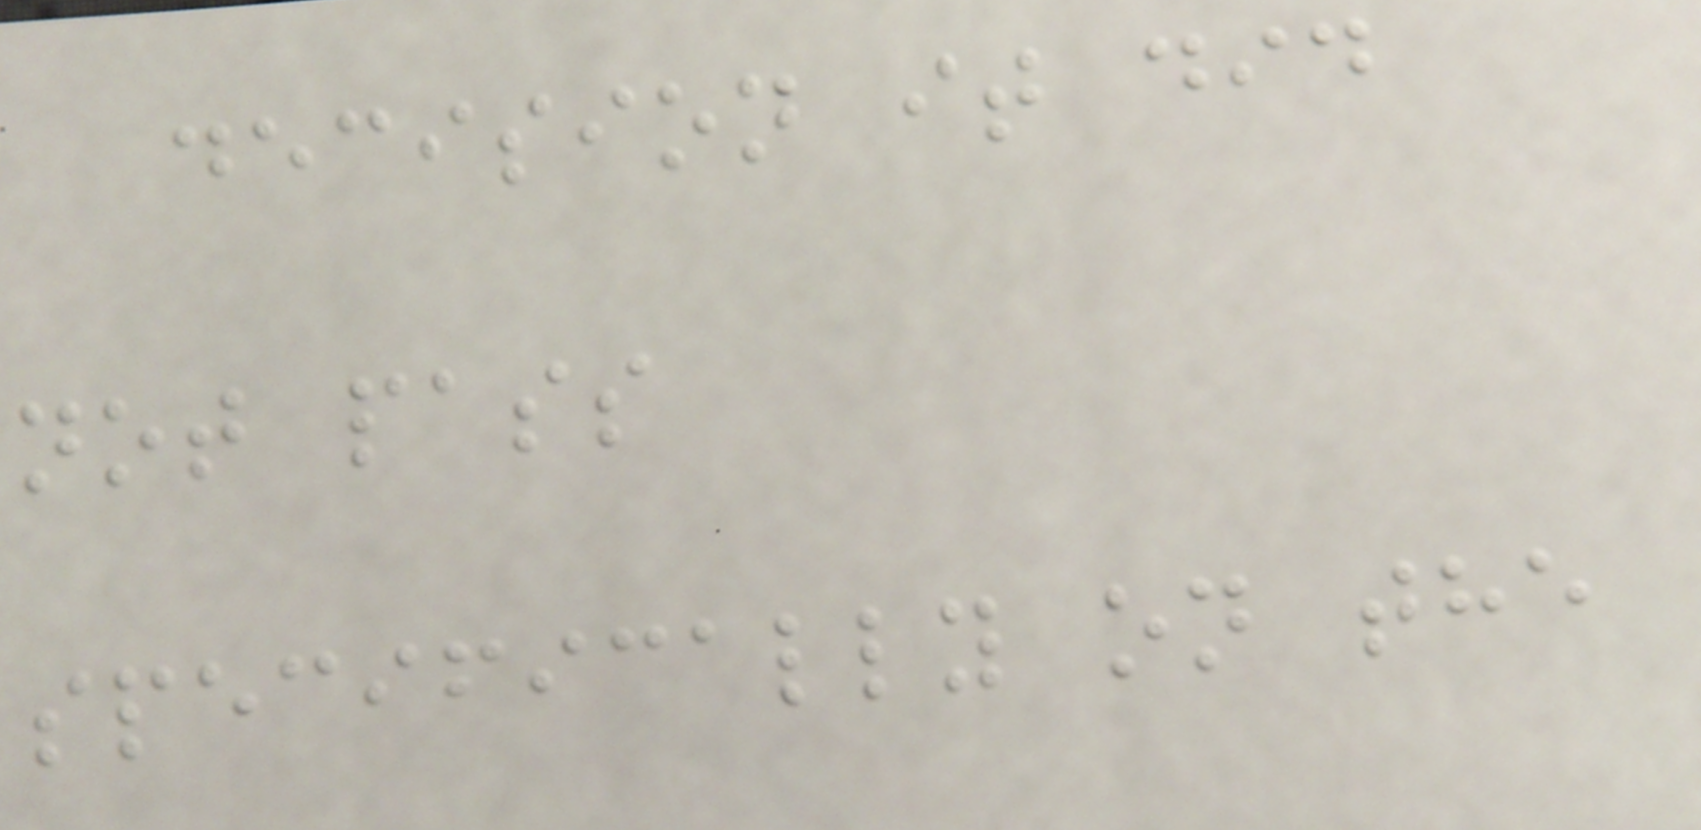decision it did
not pass
specifically on the
